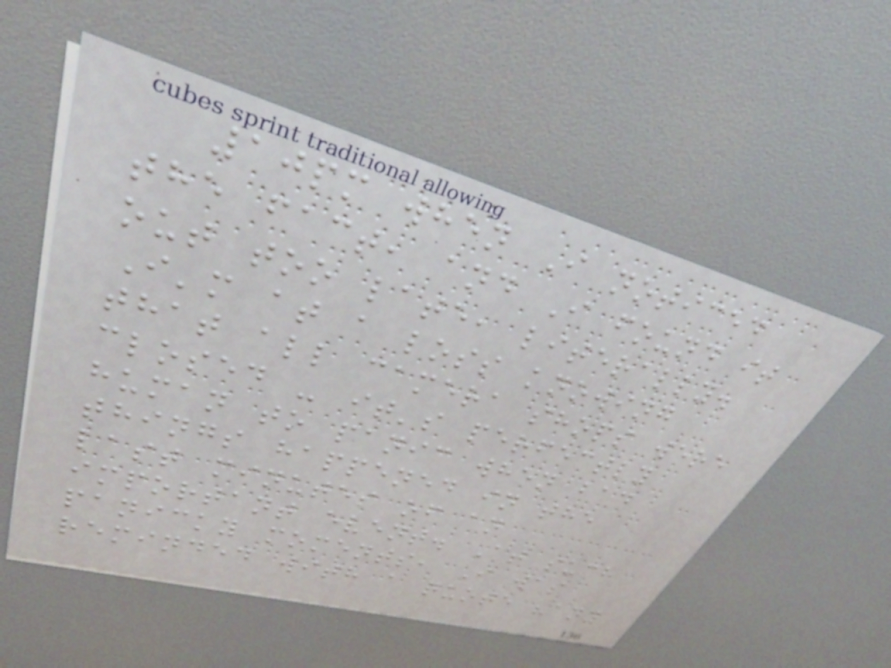10pm when I noticed
the fact, and I found it
out too late, literally.
I'm at a loss knowing
that all camera shops were
closed - it's perfectly
human to panic when bad
things happened in the
last minutes of an
important event. At such
panicky moments, I was
reminded with a quote "any
